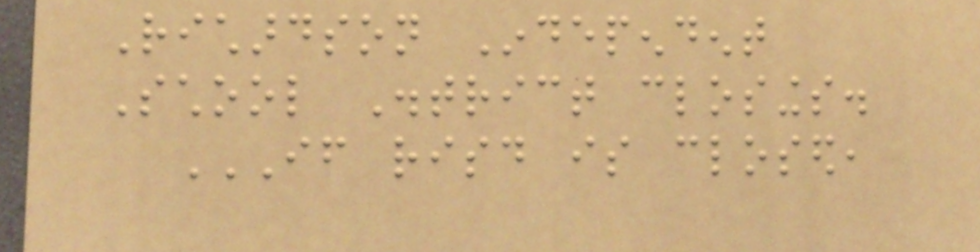Richardson Independent
School District closings.
IF RISD IS CLOSED,
